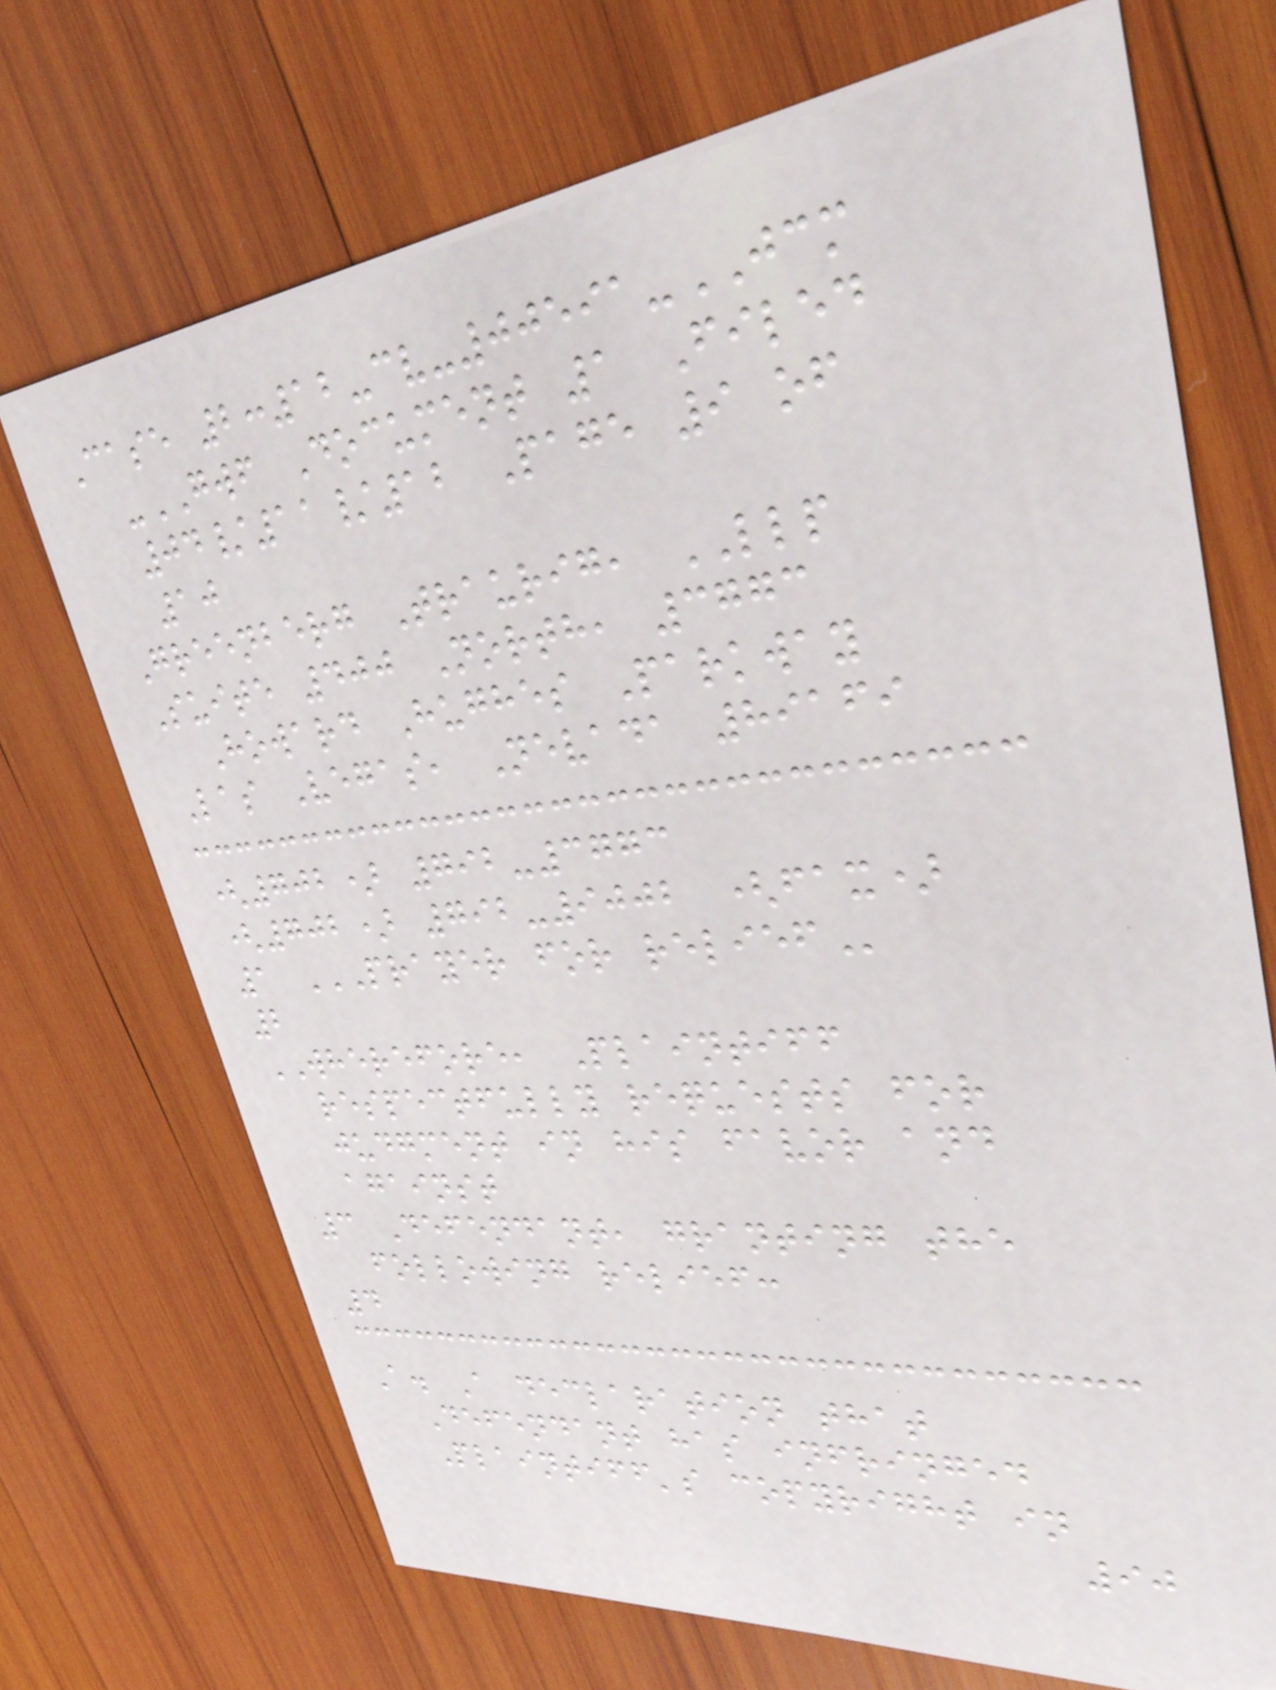Case 2:12-cv-00591-JCM
-GWF Document 1 Filed
04/11/12 Page 9 of
10
Greenberg Traurig, LLP
Suite 400 North, 3773
Howard Hughes Parkway
Las Vegas, Nevada 89169
(702) 792-3773
(702) 792-9002 (fax)
1 PRAYER FOR RELIEF
2
WHEREFORE, Plaintiff
respectfully requests for
judgment in his favor and
against
3 Defendant, granting the
following relief:
4
A. A declaration that
Defendant has infringed
Plaintiff's copyright in
90
